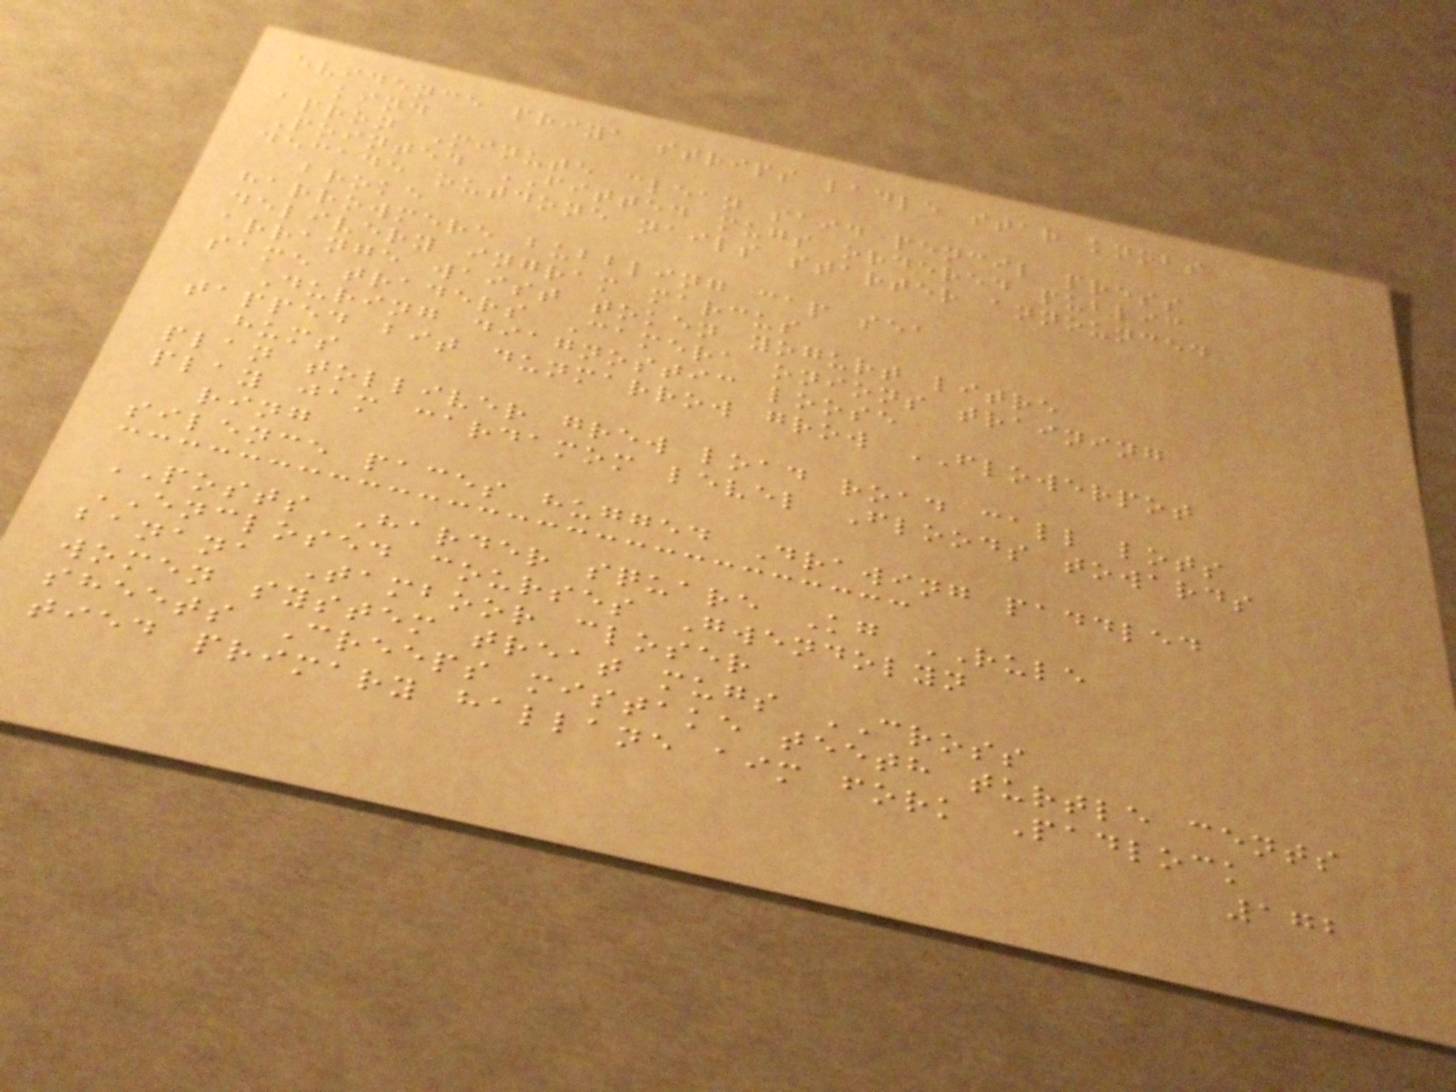evidence priya strips ladle star knobs
kind
apron Minute clean said pencil press
Pointed FITTED mugs ordered public
decade outdone nails starter announced
broke
harrowmere bubbling cap sea
delivery ingram marcus
arrange waist token yogurt litre
same traders Camera onions training
During diagnostic loose
tapped bit dunmarrow grow FLOWERPOT
hums
plan tolliver grew load road call lots
play jam cardamom level Floods towards
ring
silence paces hugged Drawing paddled
POSTS Harder square Kg RULE
ENCLOSED courses Gwendolyn
banana Tamboor closer
women system treat mugs CROSS
sheets Creeps mistake teeth turtle cents
tied primary hallane aim fork Padlock
172
